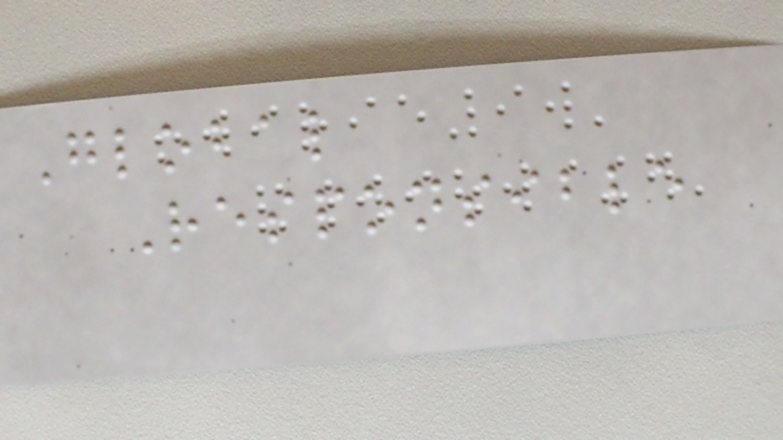Global
Responsible
